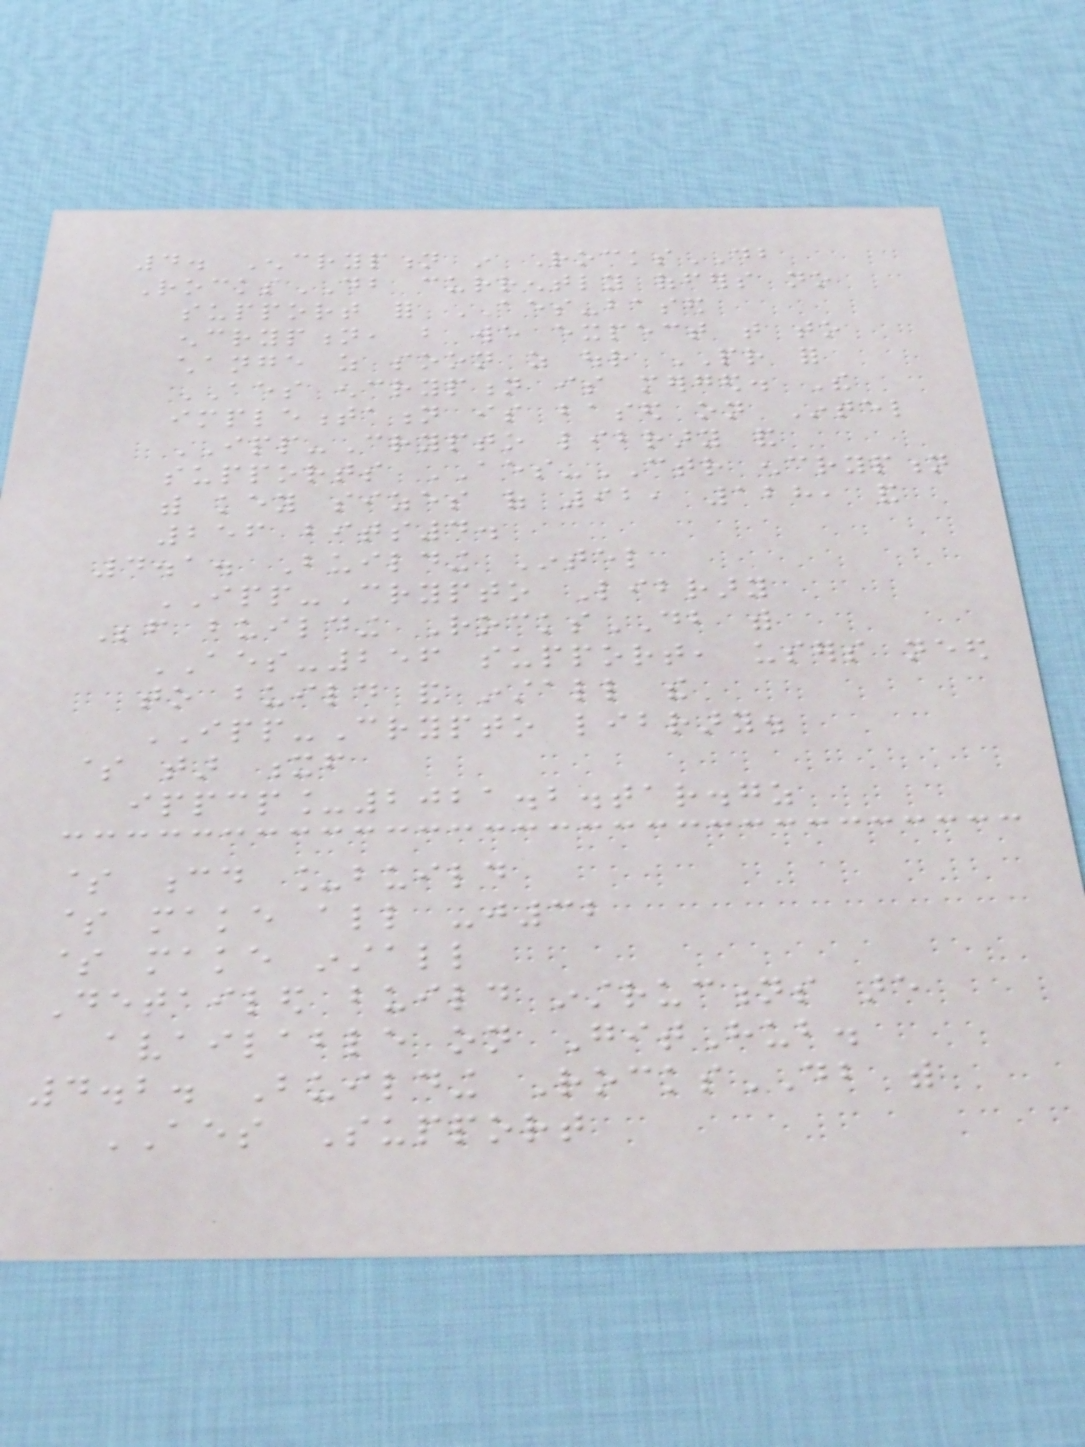4. Encryption in RocksDB
RocksDB currently offers no
support for AES-based
encryption, but we expect that to
change as soon as our PR for
AES encryption is merged. The
implementation is based on Intel
IPP-Crypto library and
supports AES-CTR encryption
with key sizes of 92, 128, and
256 bits4.
4.1. Building Intel
IPP-Crypto Library
Before building RocksDB with
AES-256 support, users need
to build and install the
IPP-Crypto library.
$ tar xf
ippcp_2021.2.tar.gz
$ cd _build
$ make all -j32
$ make install
Detailed build instructions are
available on GitHub.
4.2. Building RocksDB with
AES Support
